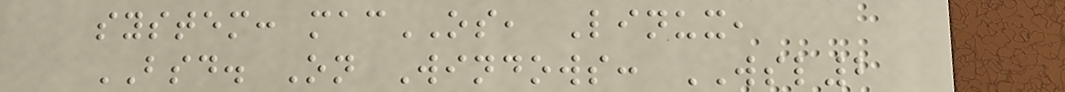system: macOS, Linux,
BSD. On Windows: WSL2
